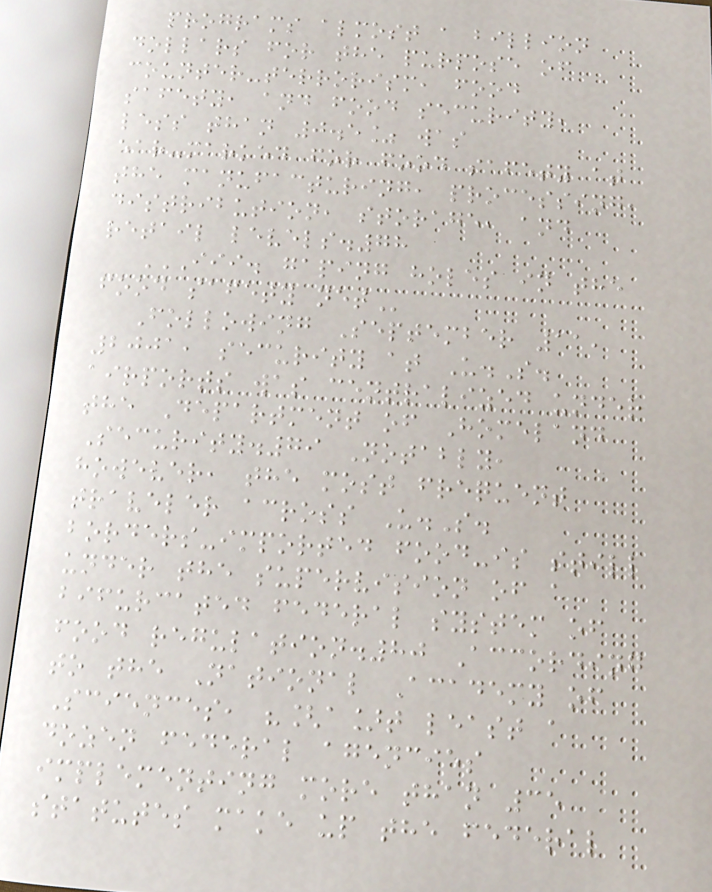programs almost a billion
dollars for the purpose of
counter-terrorism, food
safety, and food security,
less than 0.5% was
ear-marked for food safety at
the manufacturing, processing,
distribution, storage, and
retail levels.78
III. GAPING HOLES IN THE
FOOD SAFETY NET
Following September 11,
2001, security at U.S.
airports was centralized under
the Department of Homeland
Security.79 Notably,
however, the most frequent
traveler across U.S.
borders-imported food-is still
under the supervision of a
bifurcated federal system of
food regulation.80 According
to the National Academy of
Sciences, "[a]t least a
dozen federal agencies
implementing more than 35
statutes make up the federal
